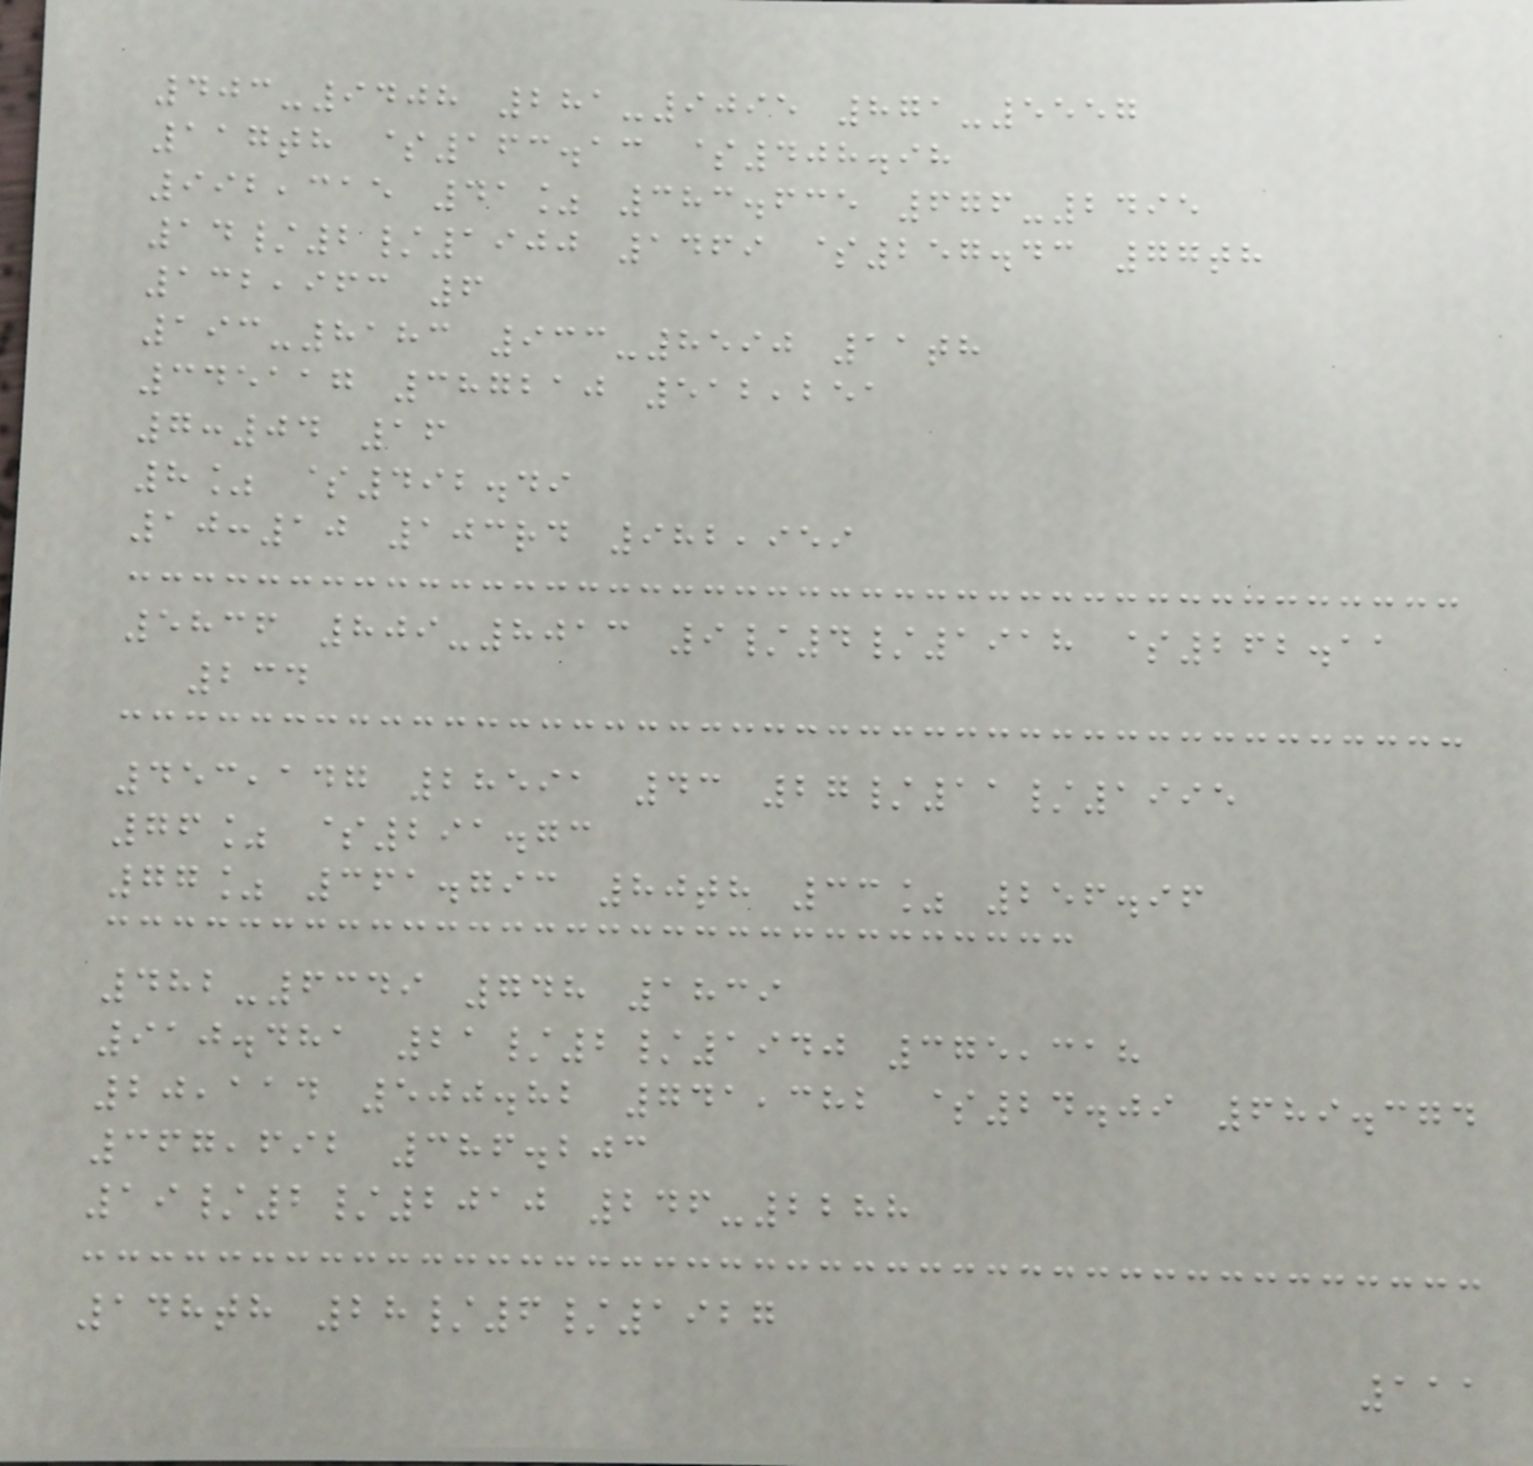403-9408 281-9095 871-5557
117th $163.13 $408.98
992,315 41% 383.635 676-2495
14/2/1900 1469 $257.43 77th
132,963 6
193-8183 933-8590 11th
345117 387210 512,251
7:04 16
8% $492.49
10:10 103rd 982,959
5836 809-8013 9/4/1918 $262.11
234
453,147 28591 43 27/11/1995
76% $291.73
77% 361.793 80th 33% 256.96
482-6349 748 1839
910.481 21/2/1940 375,318
20,114 500.82 741,382 $24.09 689.374
367,692 386.203
19/2/2010 246-2288
148th 28/6/1927
111
